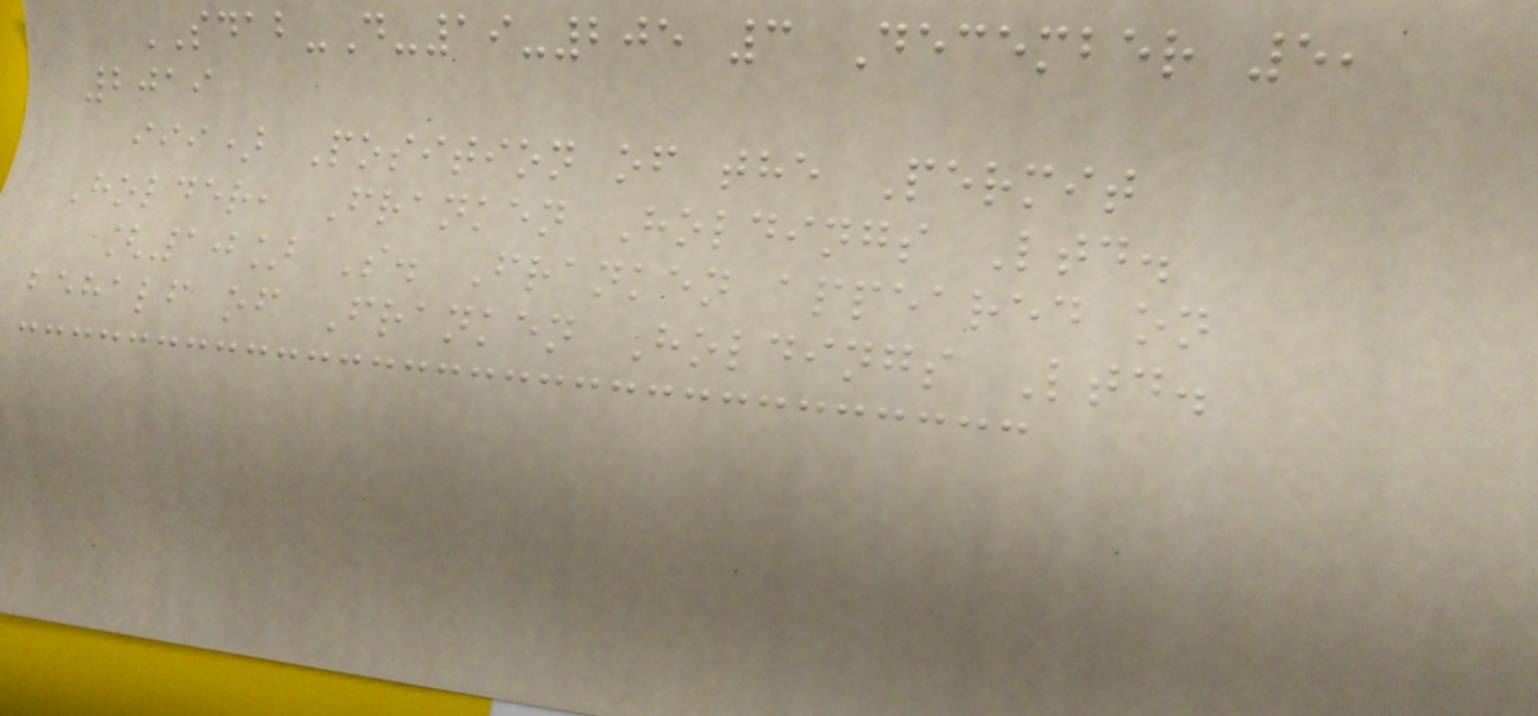SDAB-D-19-205 3 December 5,
2019
iii) Position of the Permit
Holder, Franken Holdings Ltd.
[10] S. Franken appeared on
behalf of Franken Holdings Ltd.
